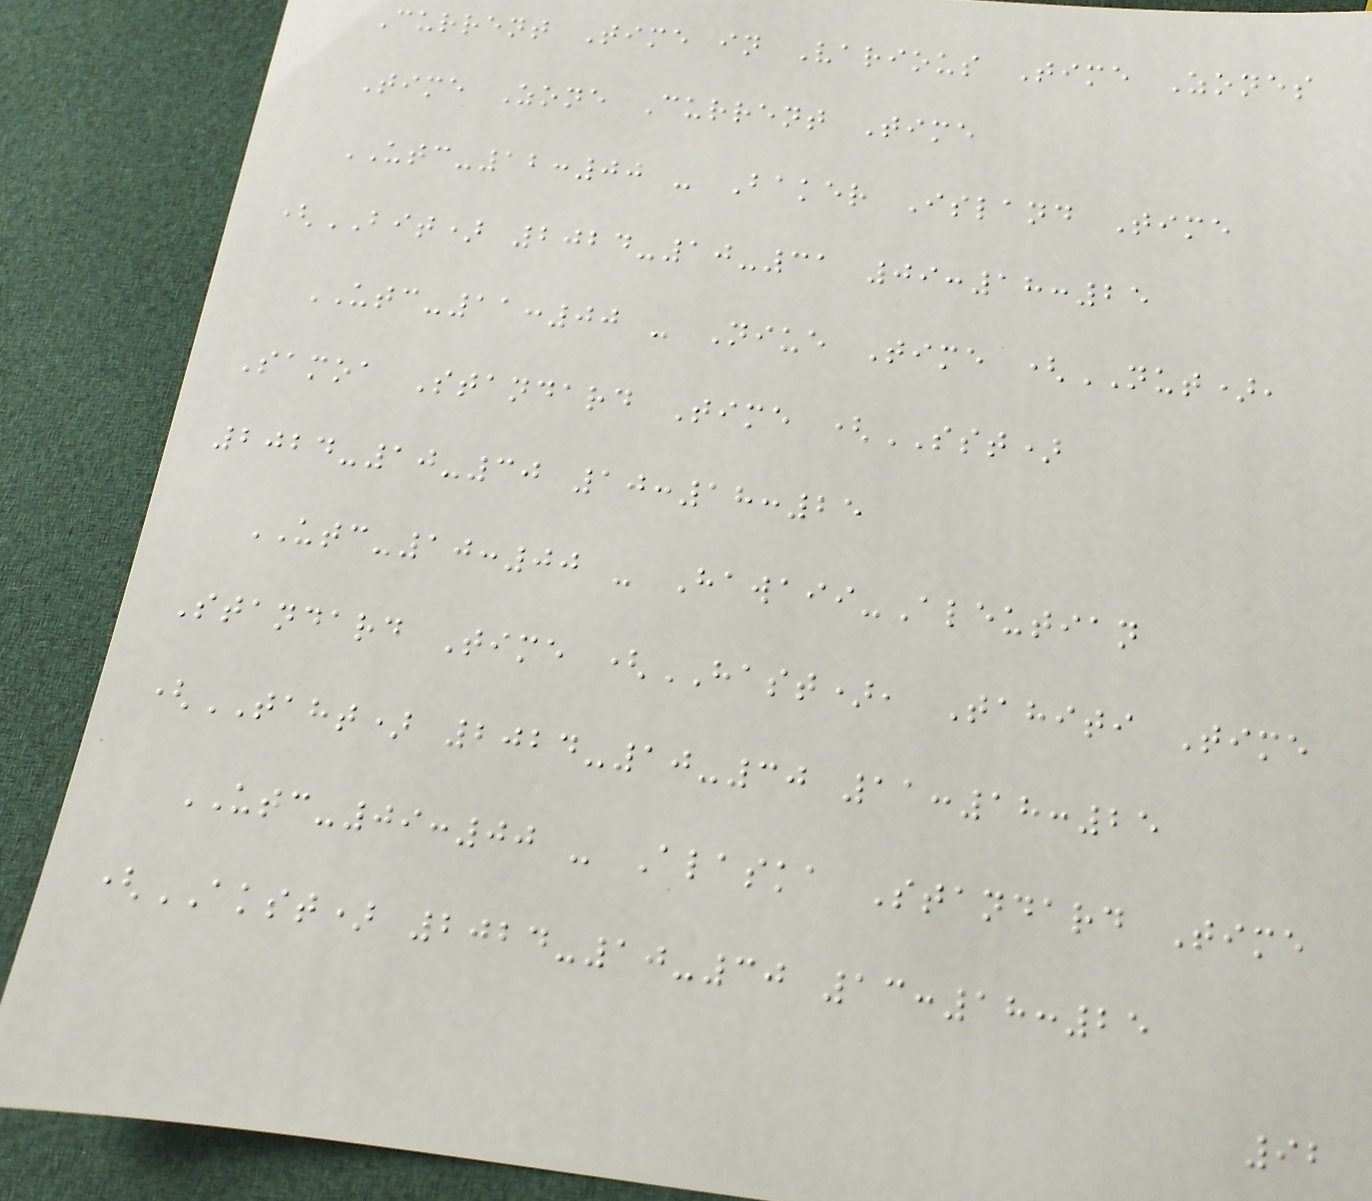Current Time in Various Time Zones
Time Zone Current Time
UTC-12:00 - Baker Island Time
(BIT) 2024-10-31 09:18:25
UTC-11:00 - Niue Time (NUT),
Samoa Standard Time (SST)
2024-10-30 10:18:25
UTC-10:00 - Hawaii-Aleutian
Standard Time (HAST), Tahiti Time
(TAHT) 2024-10-30 11:18:25
UTC-09:00 - Alaska Standard Time
(AKST) 2024-10-30 13:18:25
92
